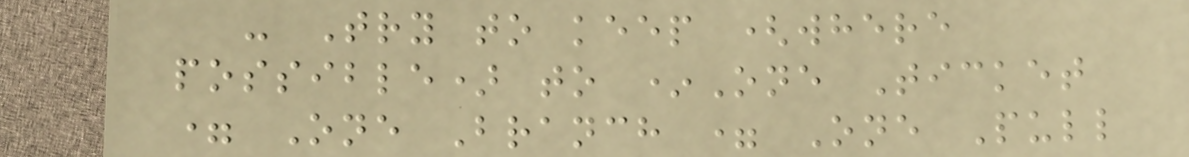- Try to keep (where
possible) to *One Ticket
= One Branch = One Pull
